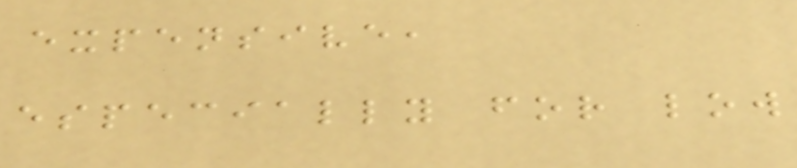expensive,
especially for low
